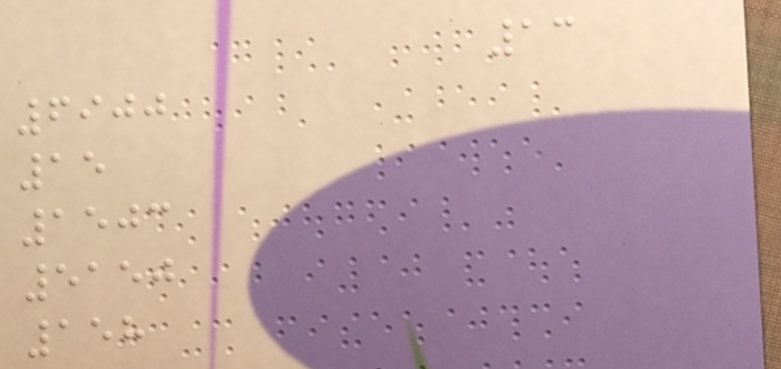13
6900
15
1503
5150
158
